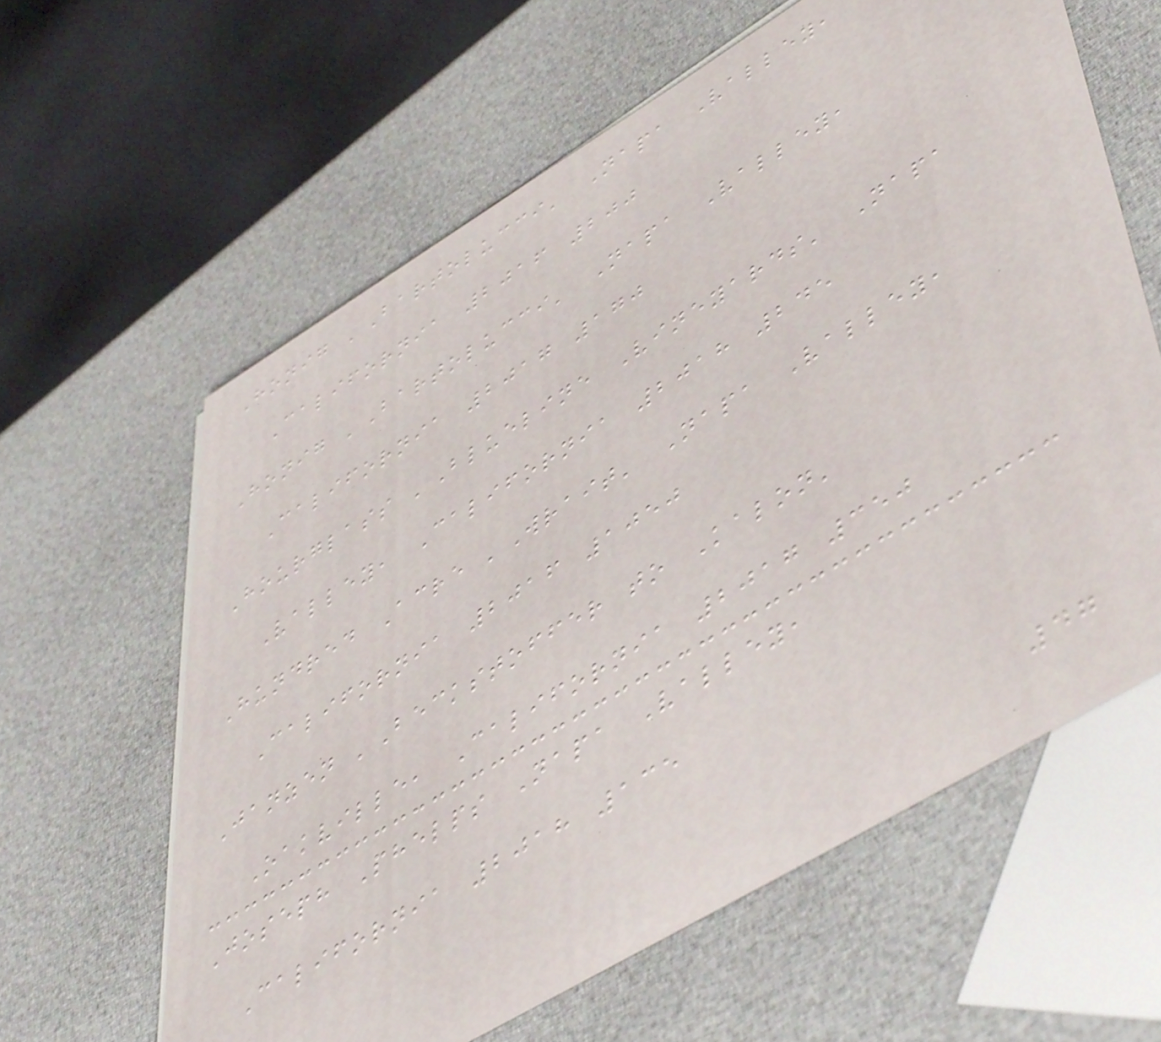Honig 'Bartolucci' Napa Valley,
California 2016 200
Honig 'Bartolucci' Napa Valley,
California 2017 170
Hourglass 'Blueline Vineyards' Napa
Valley, California 2018 245
Hundred Acre 'Wrait' Napa Valley,
California 2016 1050
Janzen 'Beckstoffer to Kalon'
Oakville, California 2017 350
Joseph Phelps Napa Valley,
California 2018 135
47
